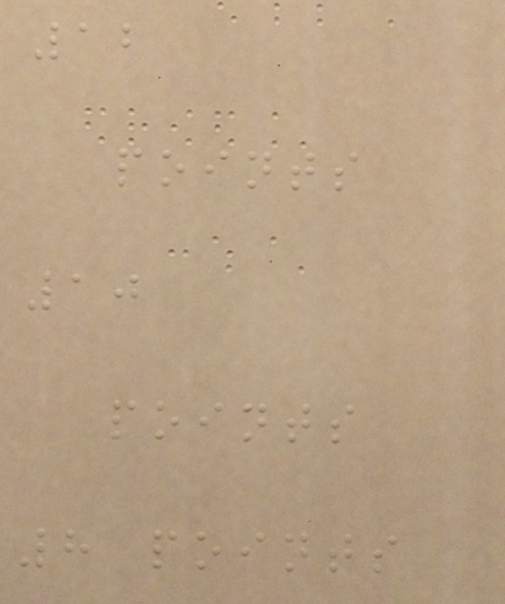12
points
10
points
8 points
